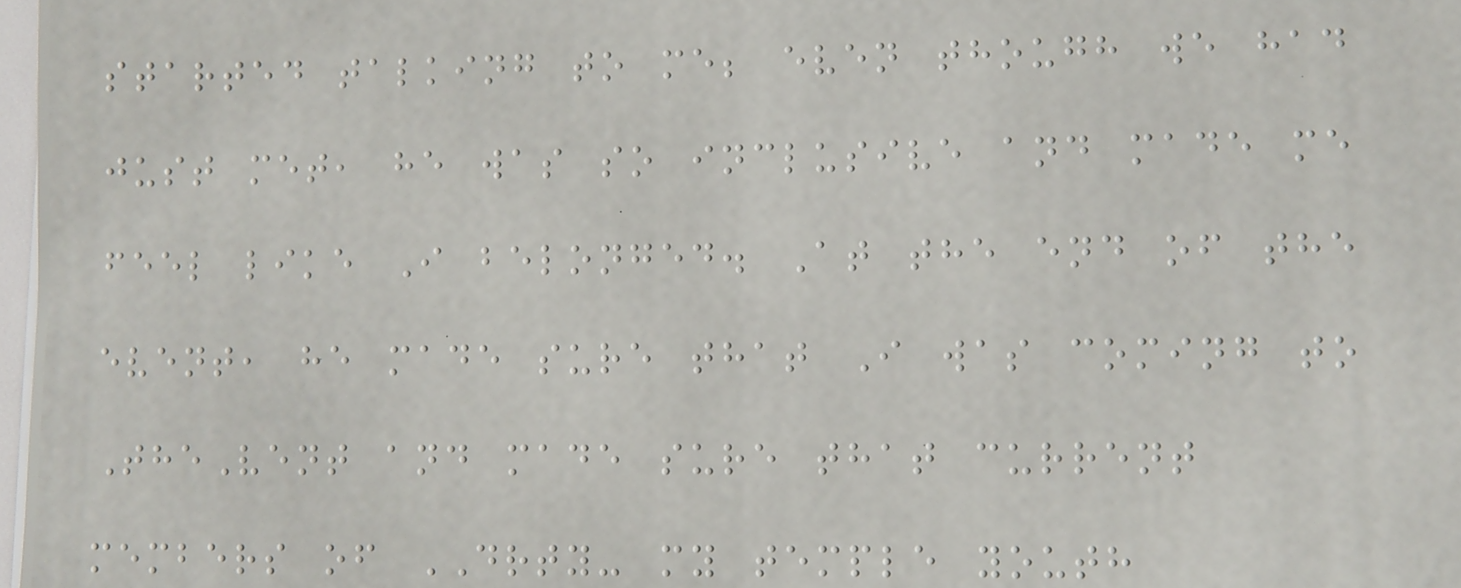started talking to me; even though we had
just met, he was so inclusive and made me
feel like I belonged. At the end of the
event, he made sure that I was coming to
TheVent and made sure that current
members of DRTY- my temple youth
